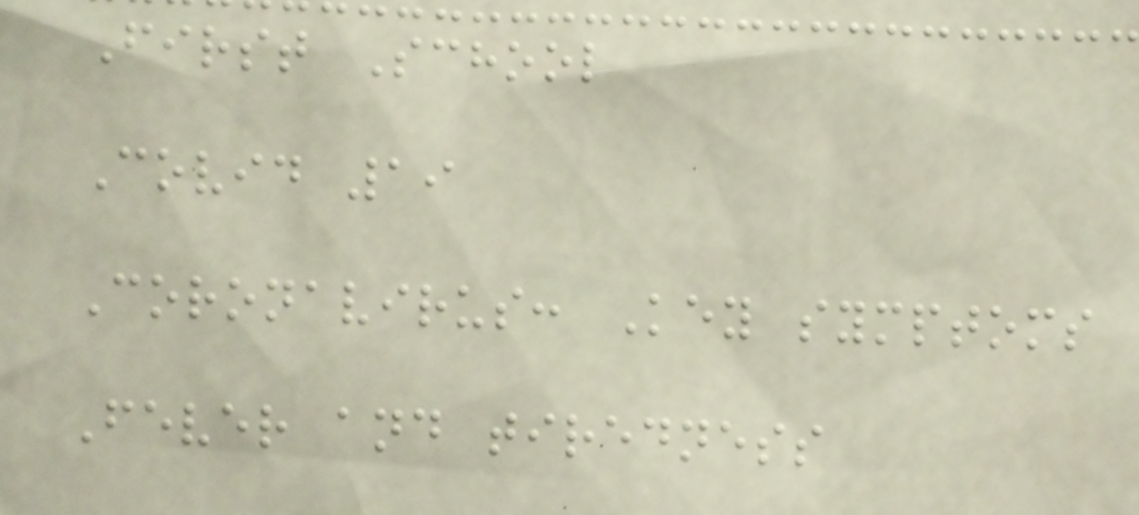First School
Covid 19
Coronavirus: Key symptoms
Fever and tiredness
